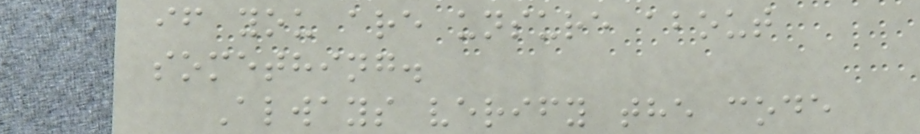if you are unsure about
something.
Always verify the code
